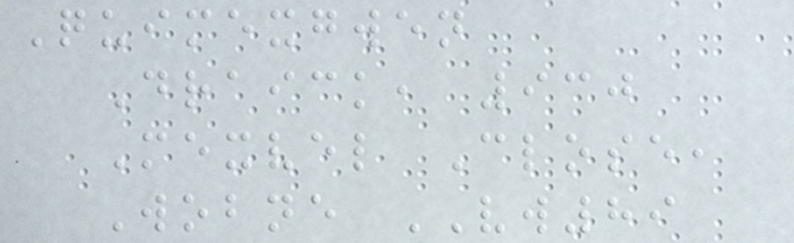Quimexgwen
Draick, 930
Mexvel Close,
Wobne VW89
